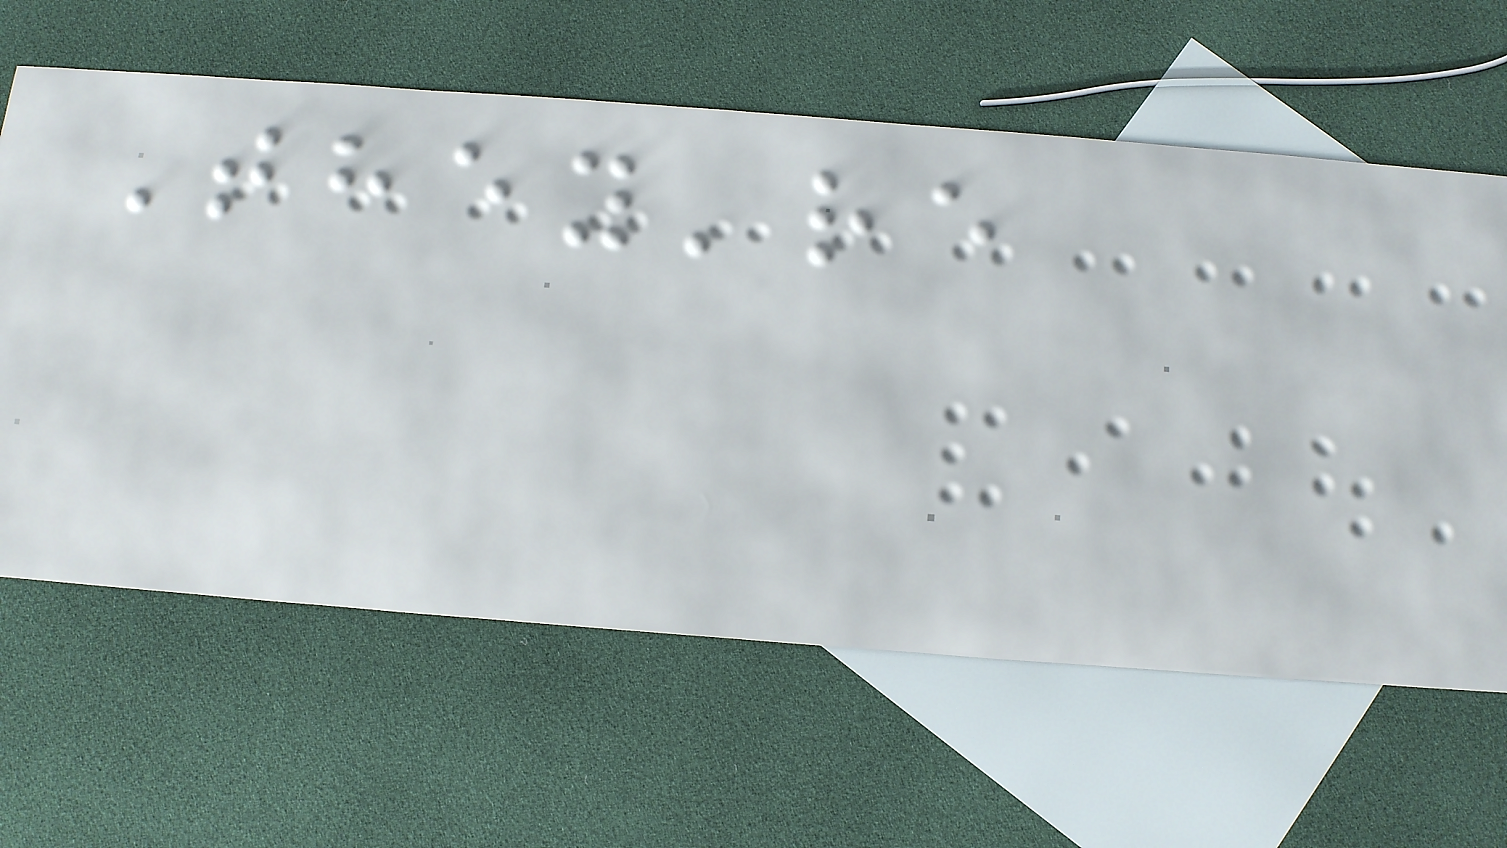They're
